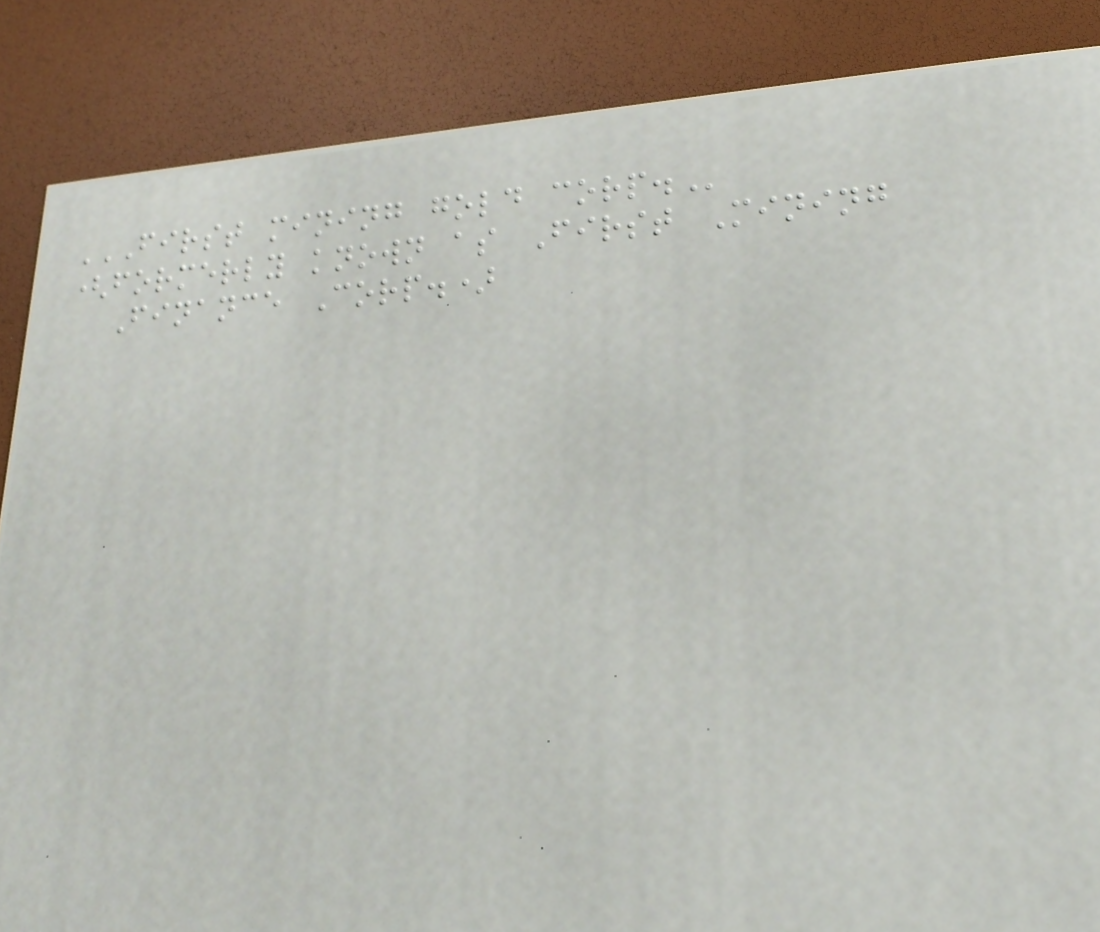FIRST MINING GOLD CORP.
(formerly known as First Mining
Finance Corp.)
